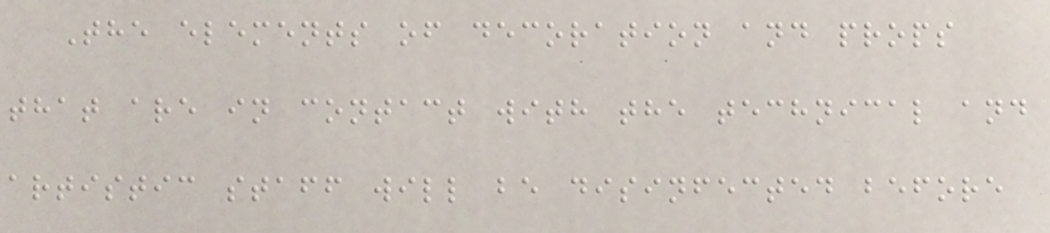The elements of decoration and props
that are in contact with the technical and
artistic staff will be disinfected before
